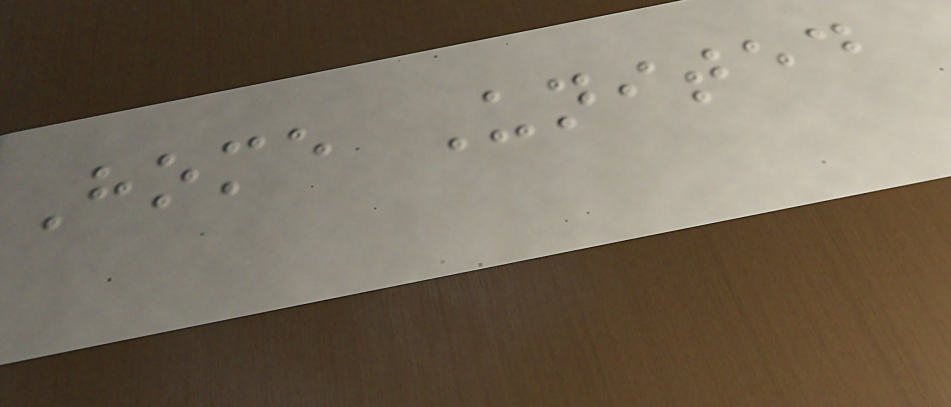Home United
